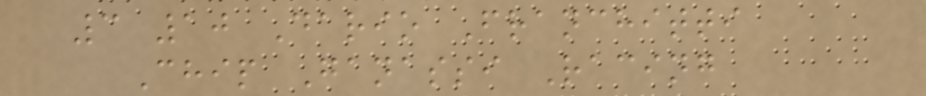3 10 Dario Franchitti
Chip Ganassi Racing
